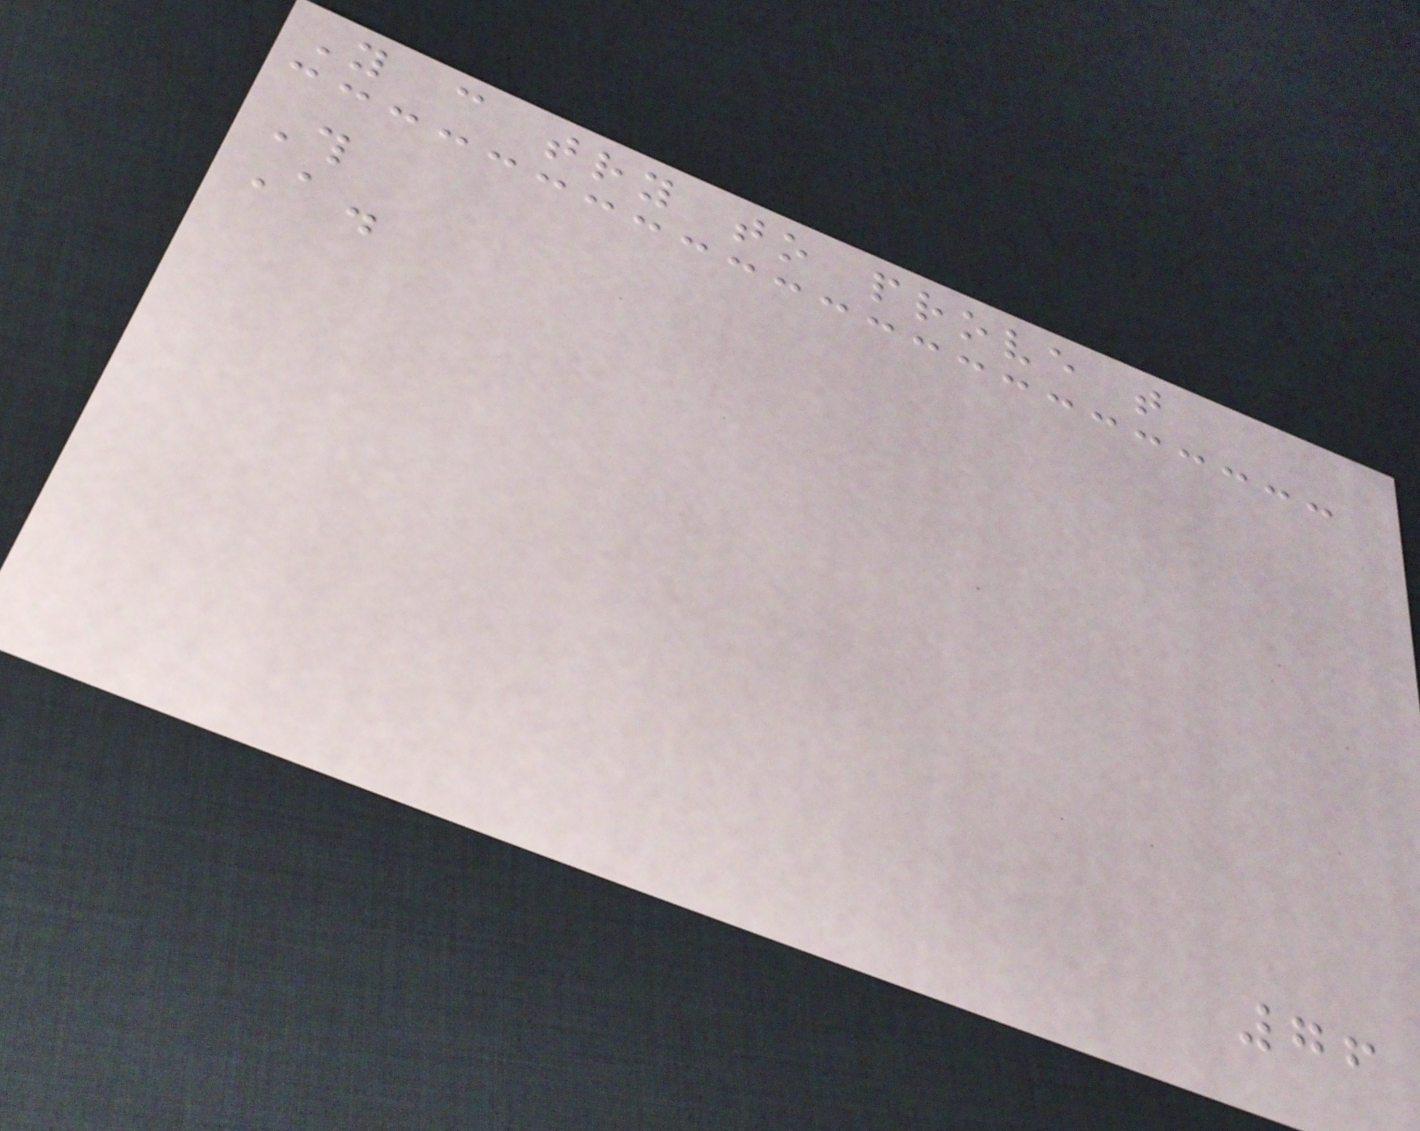You can try to prove that
This
A.
76
